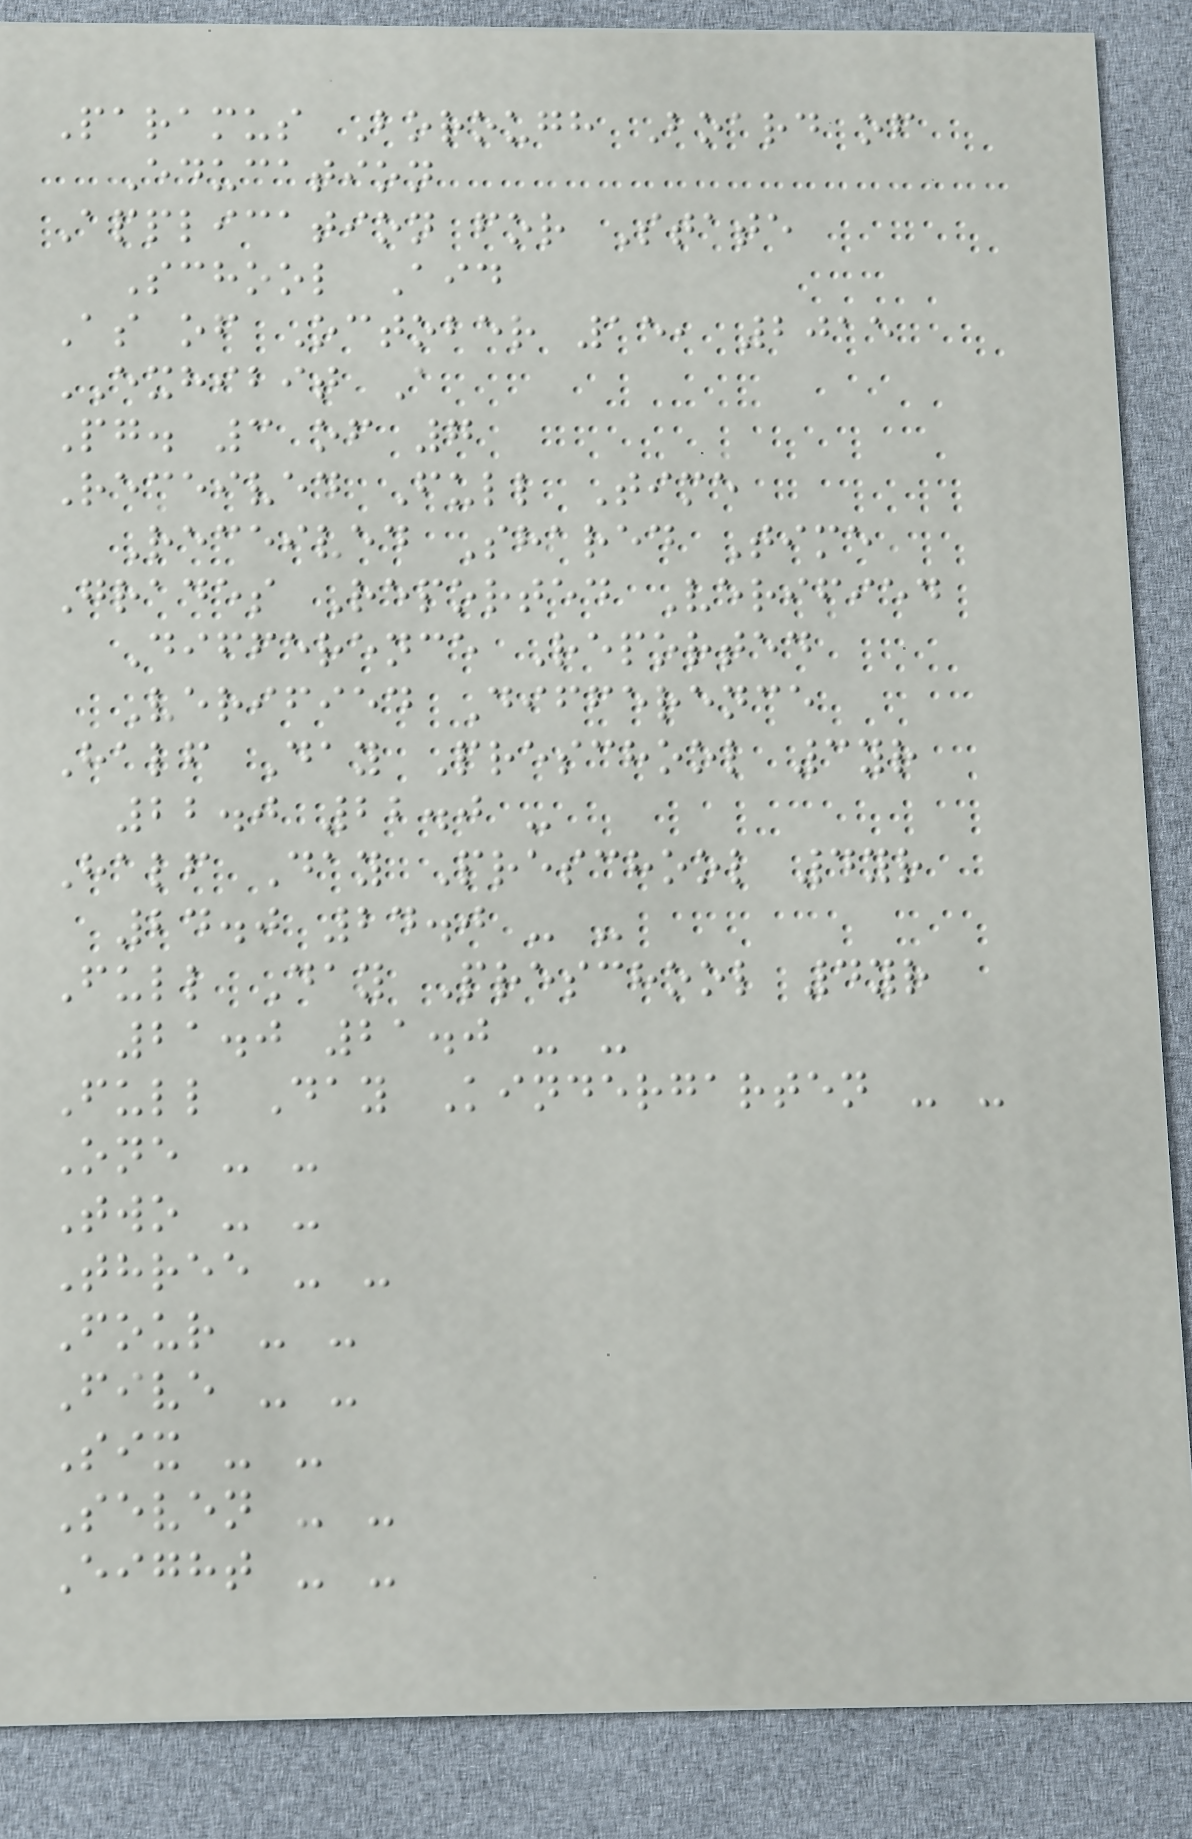Paramus Borough Board of
Education
Application for State
School Aid
As of October 15, 2015
EXHIBIT A
Pg. 3 of 7
Received Full Time
Received Shared Time
Grades Reported Verified
Difference Reported
Verified Difference
Half Day Preschool 3yr
22.0 22.0 -
Half Day Preschool 4yr
24.0 24.0 - -
Full Day Preschool 4yr
21.0 21.0 - -
Full Day Kindergarten - -
One - -
Two - -
Three - -
Four - -
Five - -
Six - -
Seven - -
Eight - -
